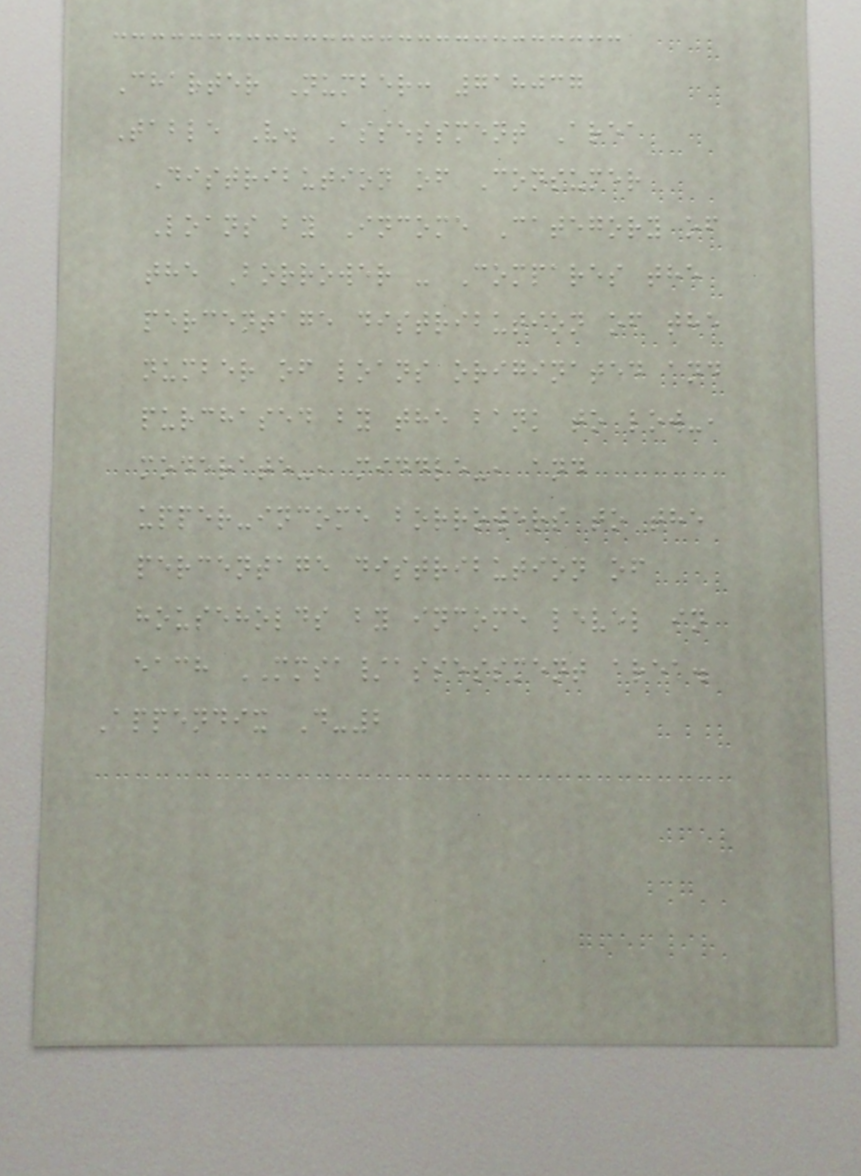Charter Number: 718037
Table V. Assessment Area
Distribution of Consumer
Loans by Income Category of
the Borrower - Compares the
percentage distribution of the
number of loans originated and
purchased by the bank to low-,
moderate-, middle-, and
upper-income borrowers to the
percentage distribution of
households by income level in
each MMSA/assessment area.
Appendix D-2
